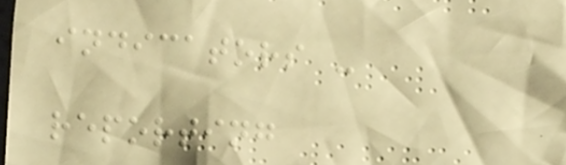indicators -
reporting
